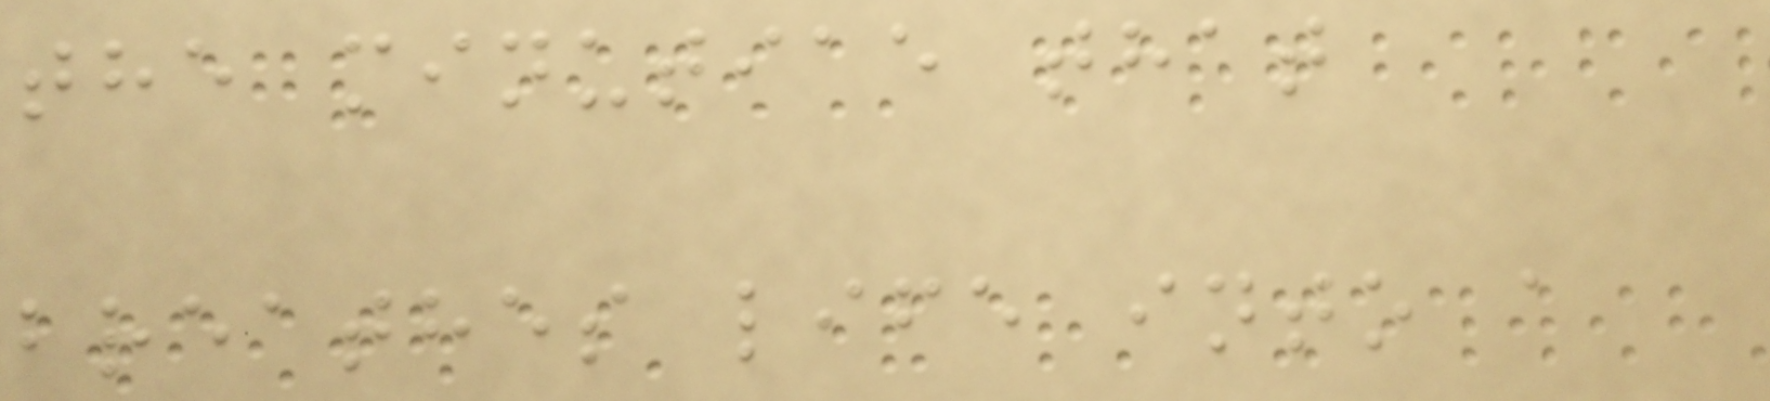the minutiae that
breathes life into a
